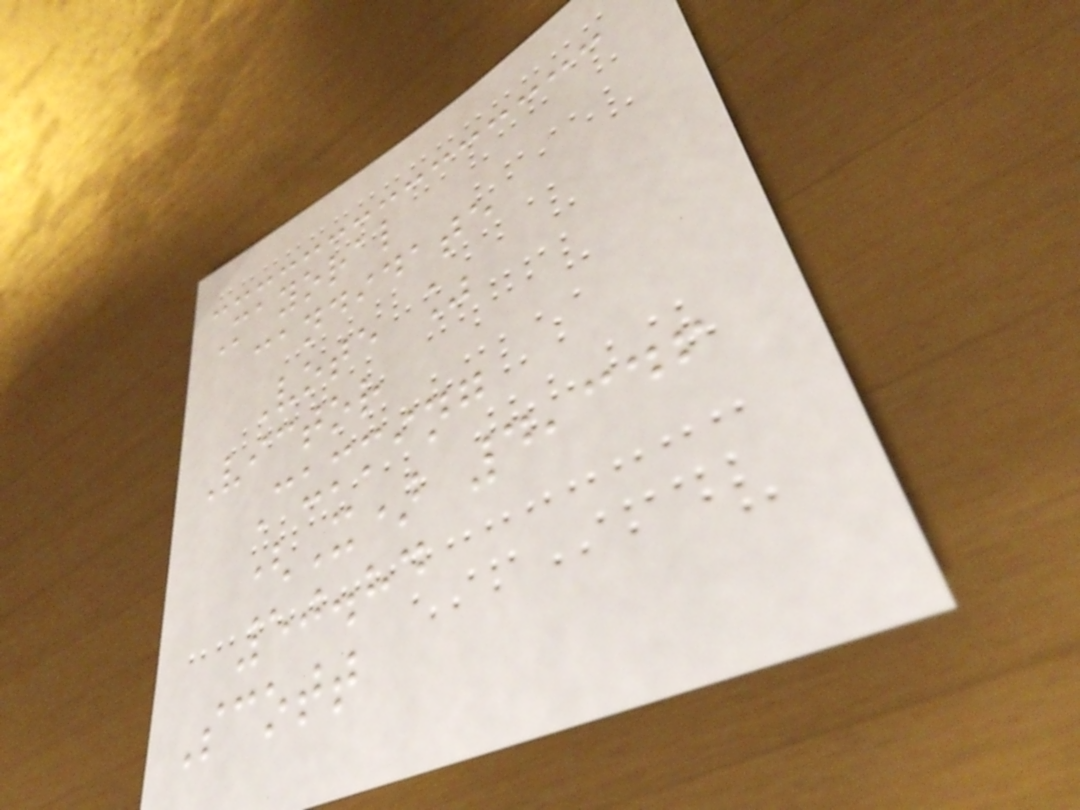Mayoral
candidate
Vote %
Victor
Cumming
(X) 4,346
50.84
Scott
